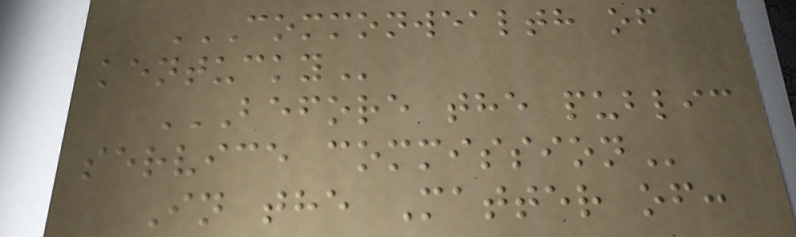COMMONWEALTH OF
KENTUCKY
BEFORE THE PUBLIC
SERVICE COMMISSION
In the Matter of:
